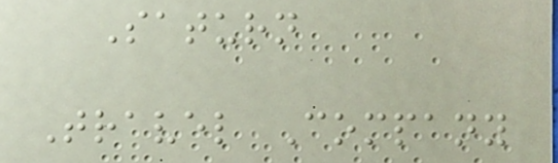Saturn
Travel Company
